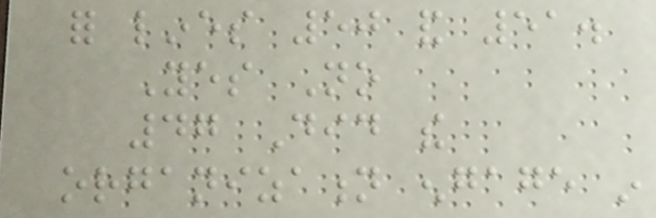for lines 50 and 51.
Yes No
47 Did the
organization engage in
